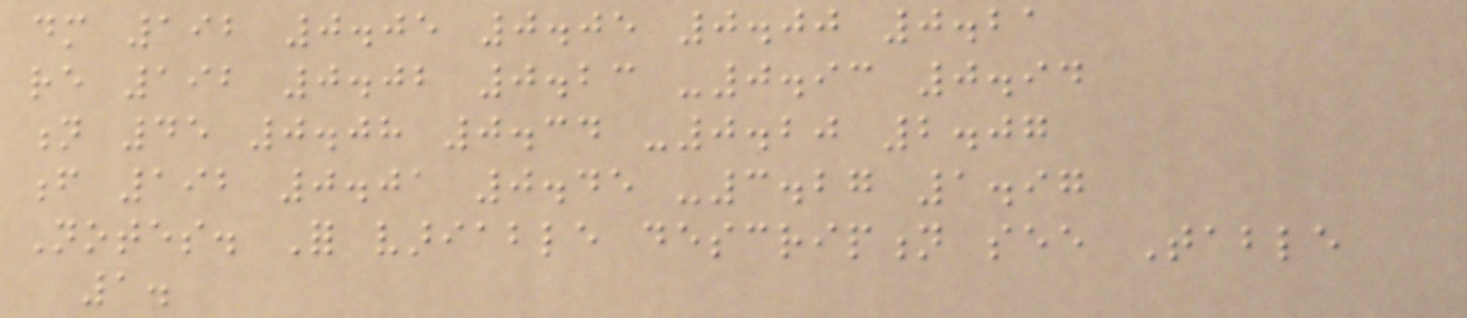dm 192 0.05 0.05 0.00 0.21
re 192 0.02 0.23 -0.93 0.94
n 45 0.08 0.34 -0.20 2.07
f 192 0.01 0.45 -3.27 1.97
Notes. For variable description see Table
1.
